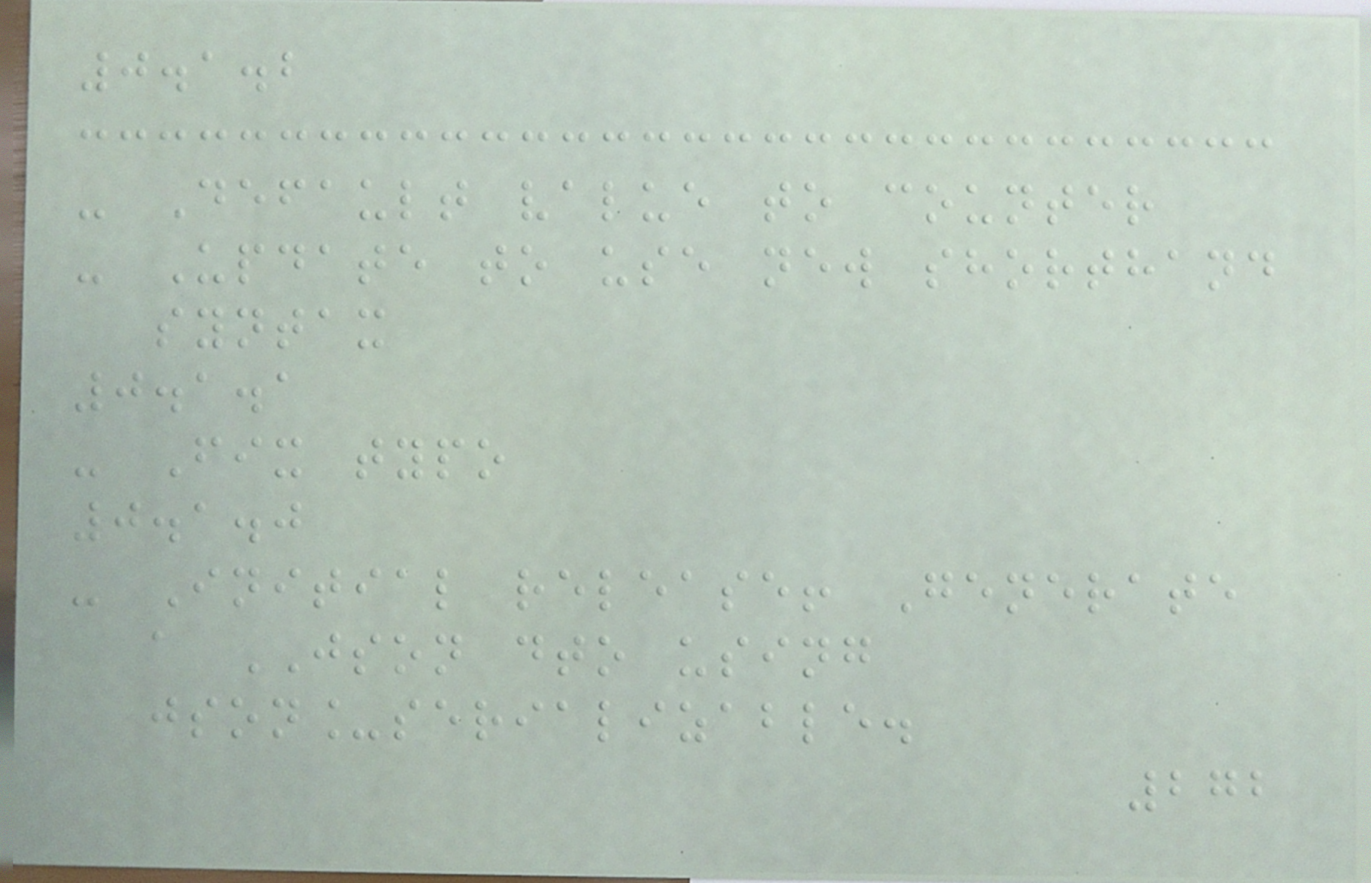0.1.2
- Default value to counter
- Update to use new shorthand
syntax
0.1.1
- Fix typo
0.1.0
- Initial release! Generate
a JSON dto using
json_serializable.
272
